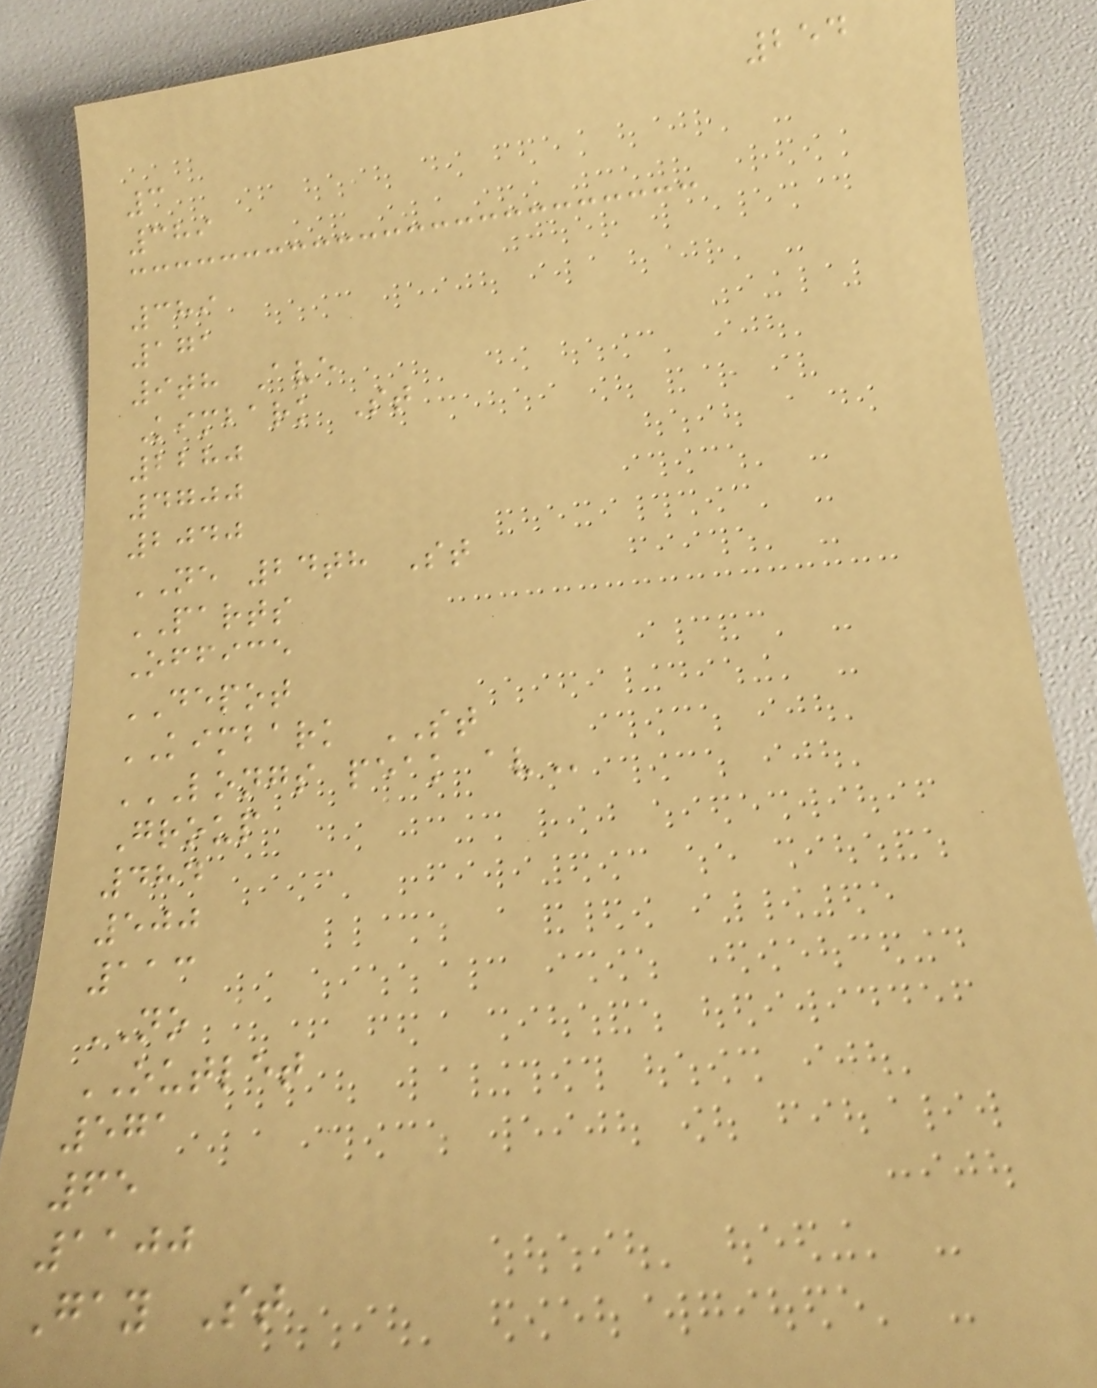254
3
389
389
171
9th Ave
Kimbark St
2280
4700
2040
NE 24th St
PARTS
Office
DEPOT
KIMBARK ST
LONGS PEAK AV
Group
484
500
113
NO
OUTLET
571
65
1100
Gay St
